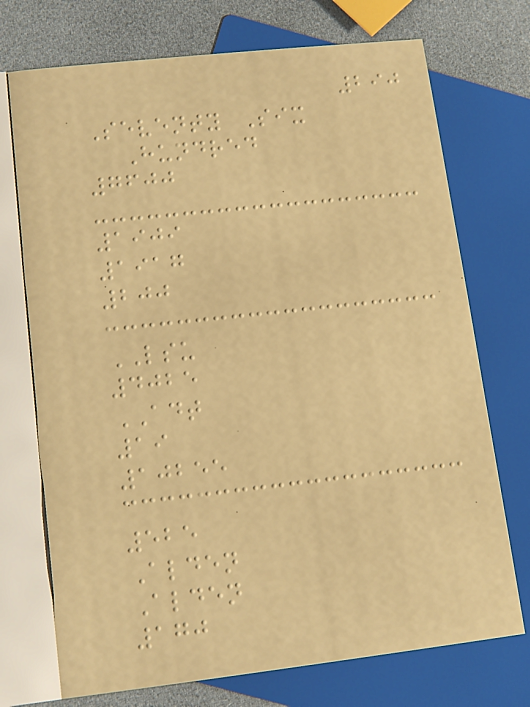290
Seventy Six
Hundred
7600
1909
1917
200
LSU
4025
ADT
19
10255
525
Alden
Alden
170
